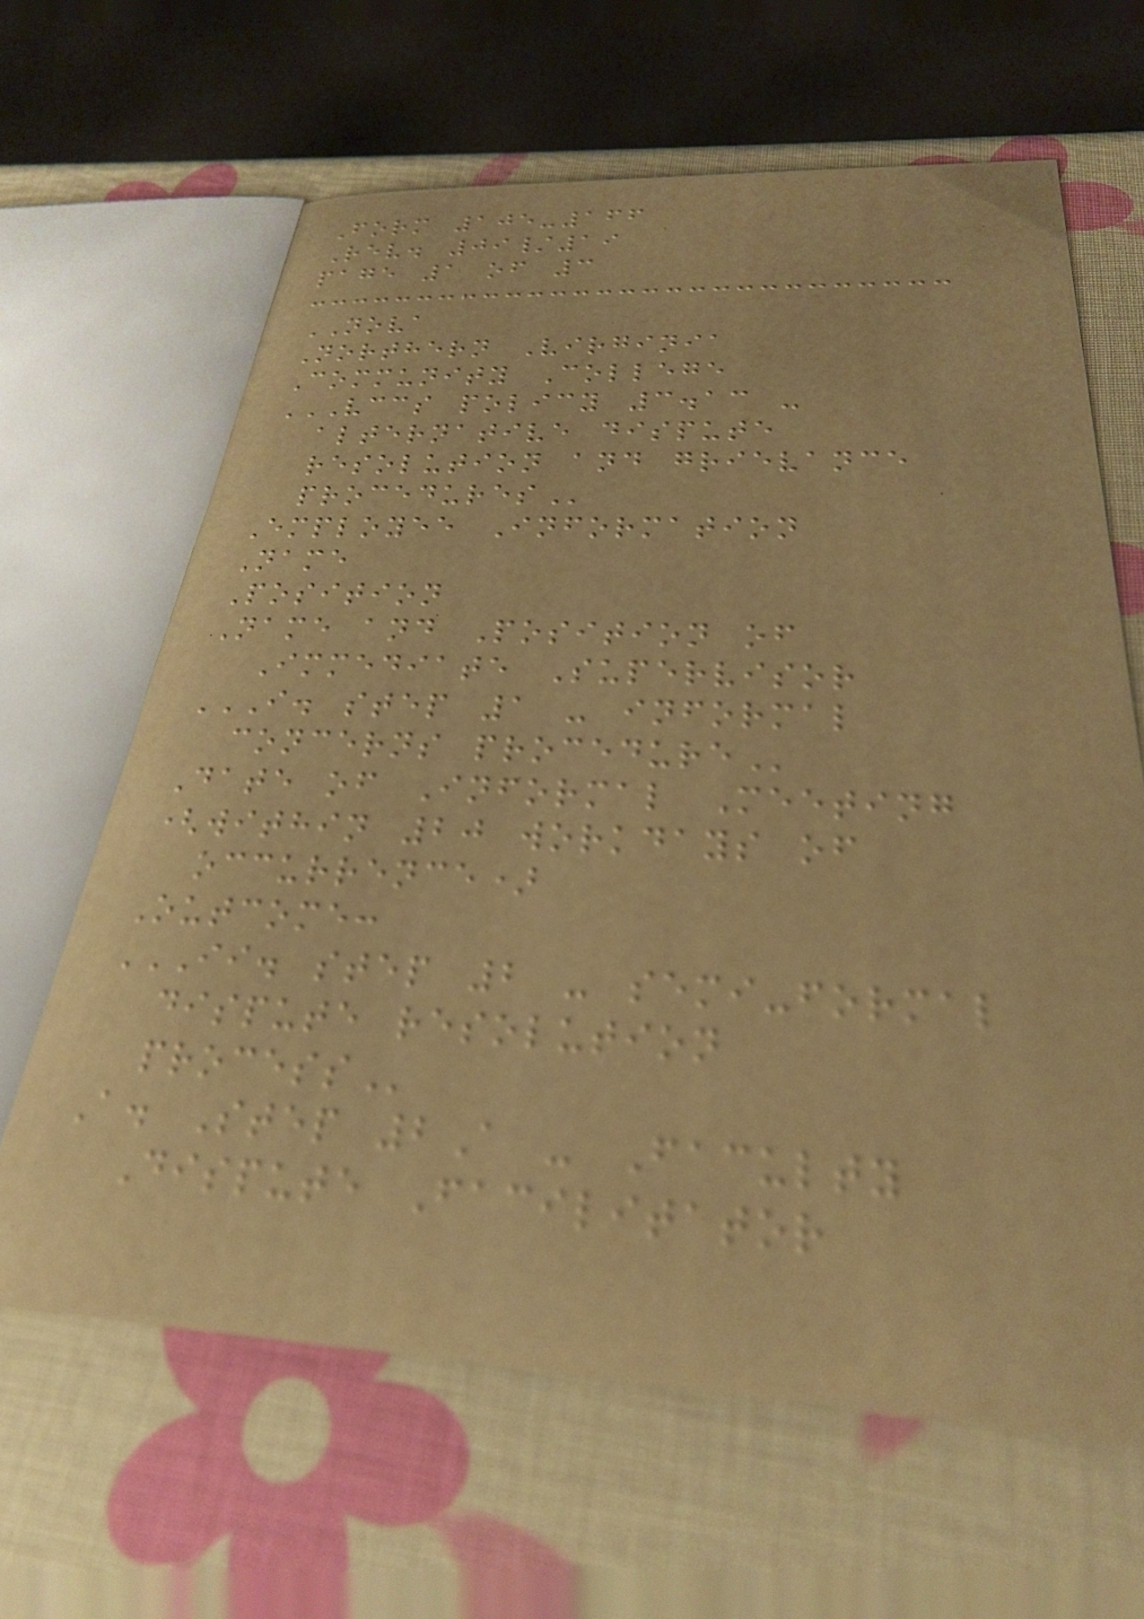Form 105-166
Rev. 09/19
page 1 of 3
NOVA
Northern Virginia
Community College
VCCS POLICY 3.13 -
ALTERNATIVE DISPUTE
RESOLUTION AND GRIEVANCE
PROCEDURES
Employee Information
Name
Position
Name and Position of
Immediate Supervisor
I. STEP 1 - INFORMAL
CONCERNS PROCEDURE
Date of Informal Meeting
(within 20 workdays of
occurrence)
Outcome:
II. STEP 2 - SEMI-FORMAL
DISPUTE RESOLUTION
PROCESS
A. Step 2A - Faculty
Dispute Facilitator
